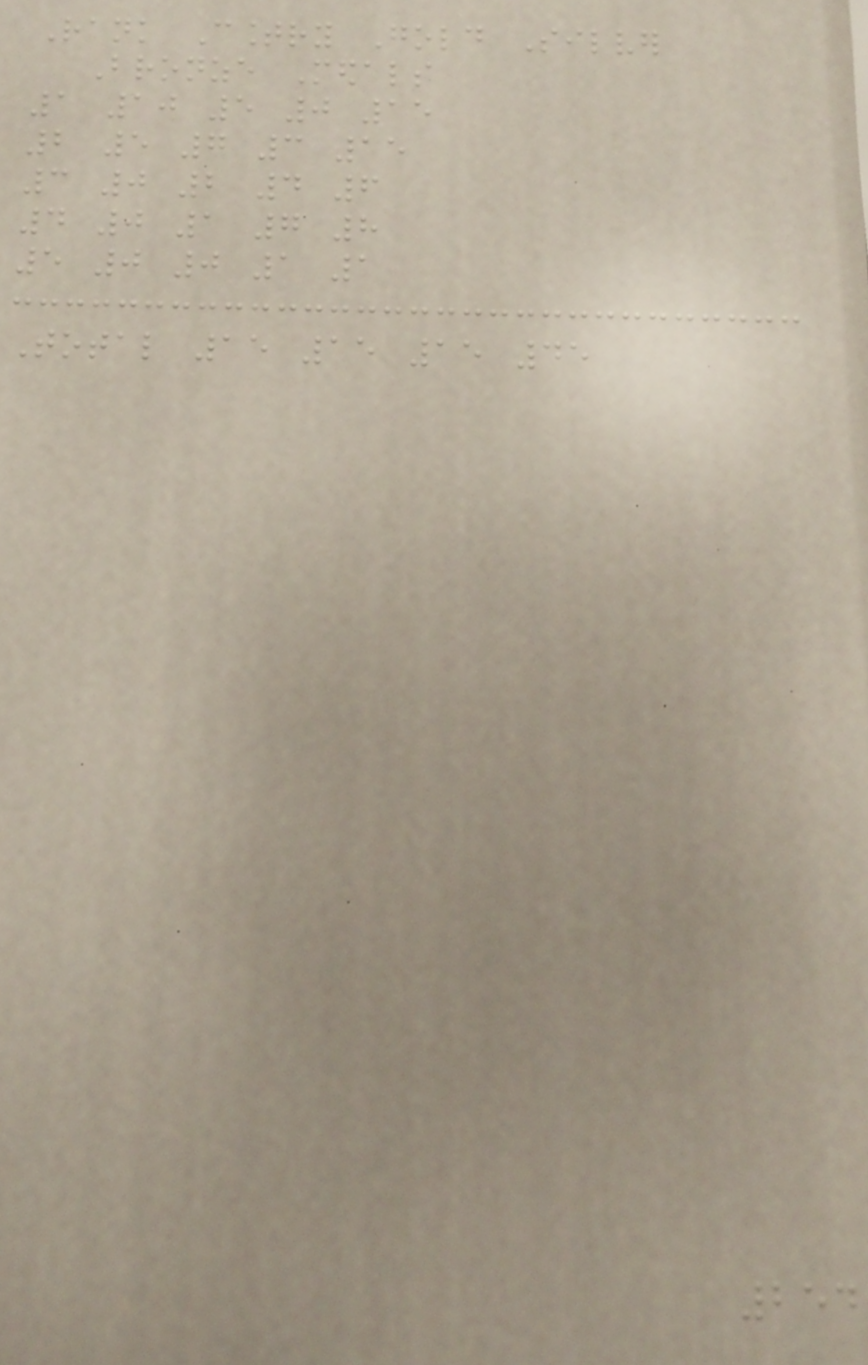Rank Country Gold Silver
Bronze Medals
1 10 5 0 15
2 5 7 3 15
3 0 2 4 6
4 0 1 7 8
5 0 0 1 1
Total 15 15 15 45
254
